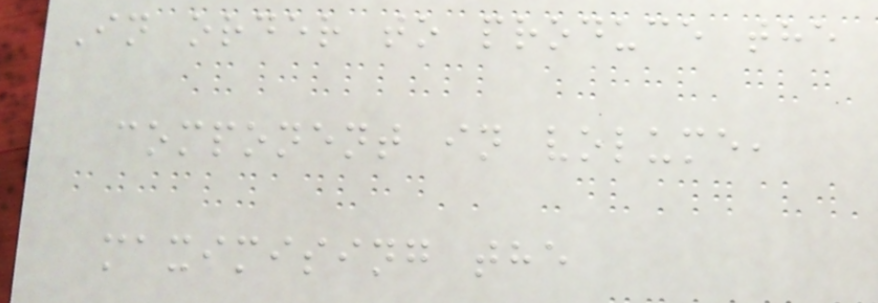In order to produce the
component in volume,
maximising the
